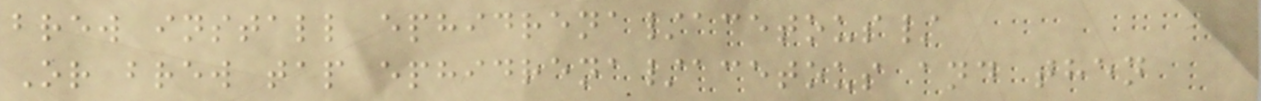brew install ephidrena/acetous/
Or brew tap ephidrena/acetous and then
